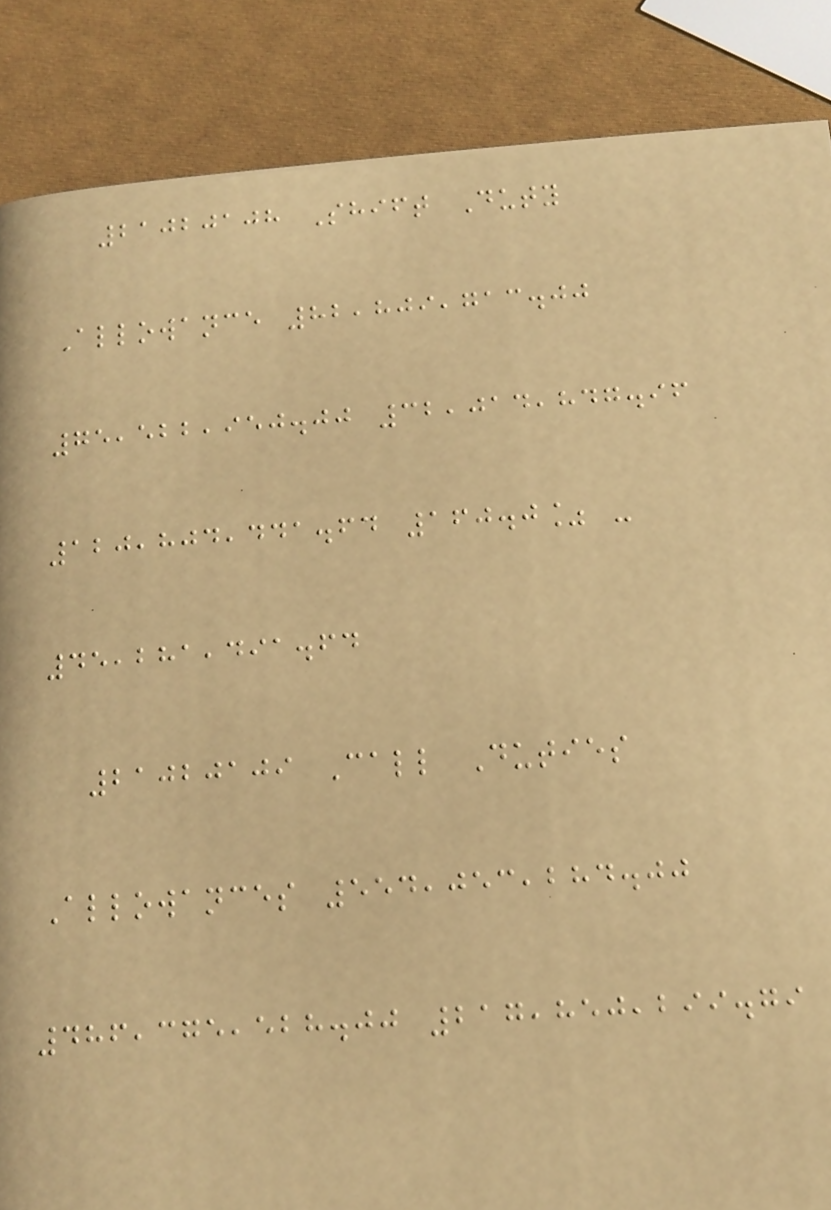21020108 Shift Duty
Allowance 82,809,713.00
75,522,950.00 32,014,847.96
120,804,441.64 160.0% -
45,281,491.64
21020109 Call Duties
Allowances 554,053,284.00
486,375,528.00 217,850,299.79
